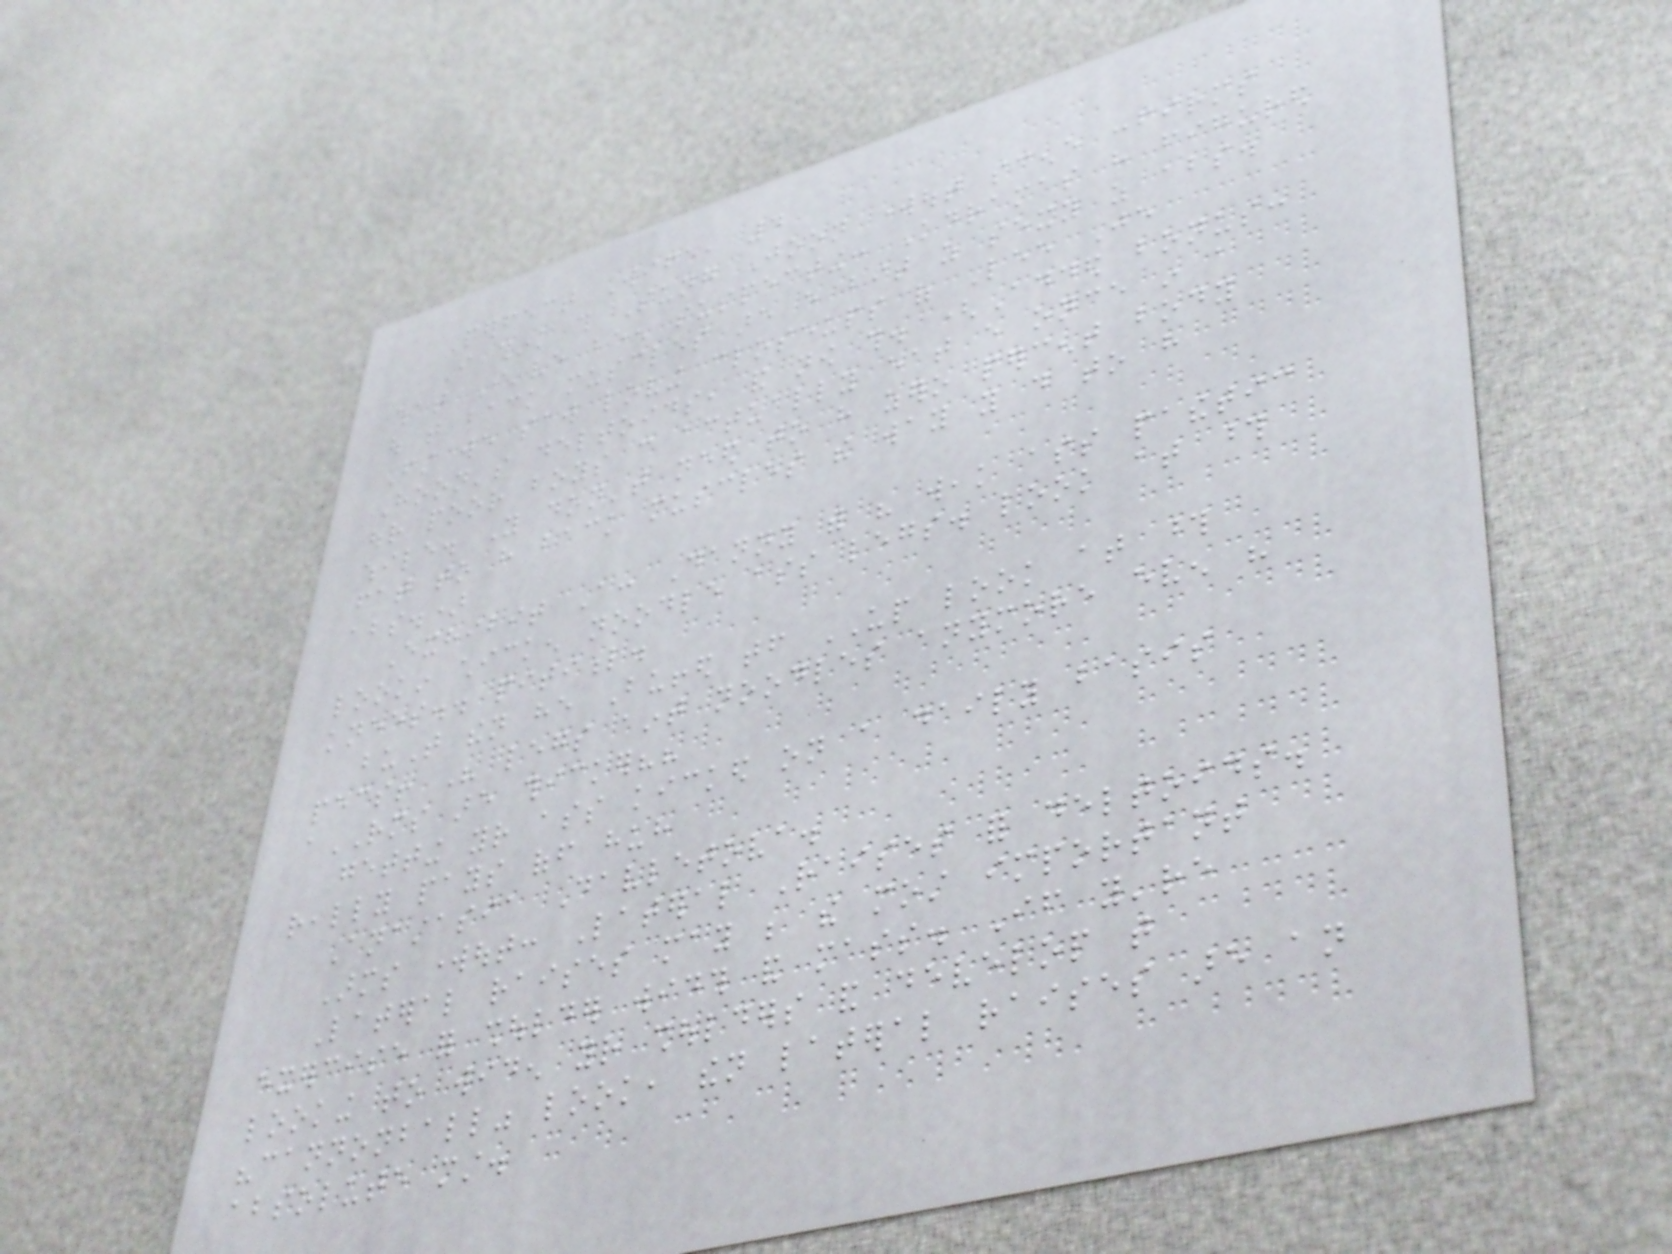Perfect Wife, 4
I think this Sung Joon workout scene confirms
what I've been suspecting: Kdramas have figured
out that back muscles are every bit as sexy as abs.
First we saw loving closeups of Lee Je
Hoon's deltoids, and now this. (Added bonus:
our poor boys can actually eat every once in a
while. You don't need to have zero percent body
fat to have back muscles the way you do to have
abs.)
Exhibit A: Danny with his weak ass pathetic
lookin chicken noodle ass legs. look at those
knees.. pitiful.
buT then he Buffed tf UP look at those
pecs! His legs aint noodles anymore even his
aRMS are thicker??
getting your ass kicked on a daily basis
really pays off huh
Anastasia Davletova.
Arms workout: Lateral Raises for deltoids.
Lateral raises may be the most important
exercise for shoulder width and mass. If you're
looking to widen your shoulders and develop that
"cannonball" look, then lateral raises are an
absolute must.
